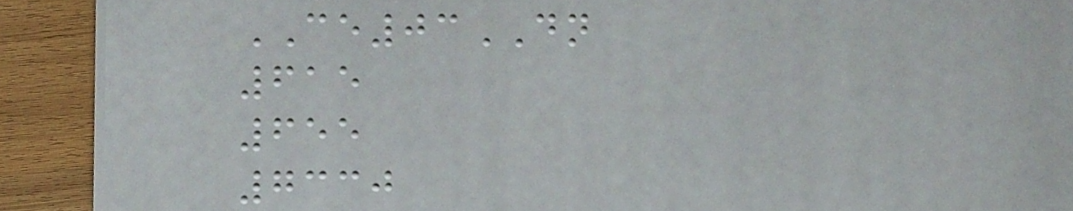CE03DN
615
655
7330
